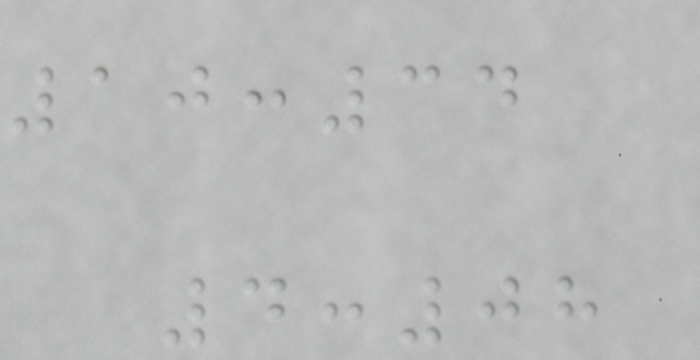10:34
4:08
